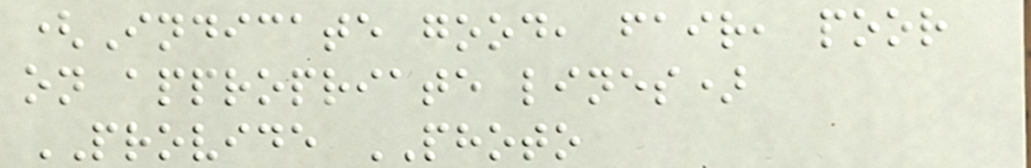(Indicate good, fair, poor
on appropriate lines)
PROVIDE PHOTO
